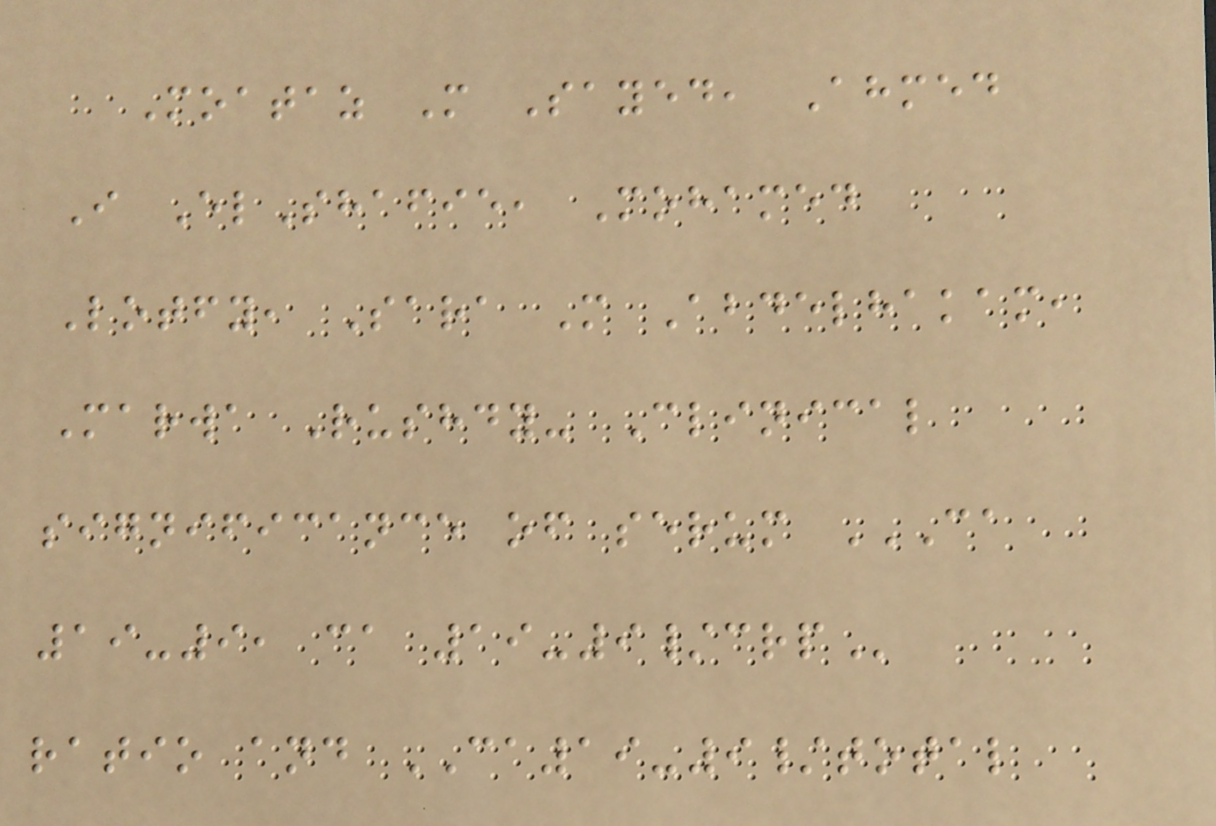Moataz M Sayed, Ahmed
I ElShafie, Mohamed
Lotfy, Sara M Abdelhakam,
Marwa Rushdy- Clinical
significance of serum CA
19-9, CA 19-9/CRP
ratio and CA19-9/total
